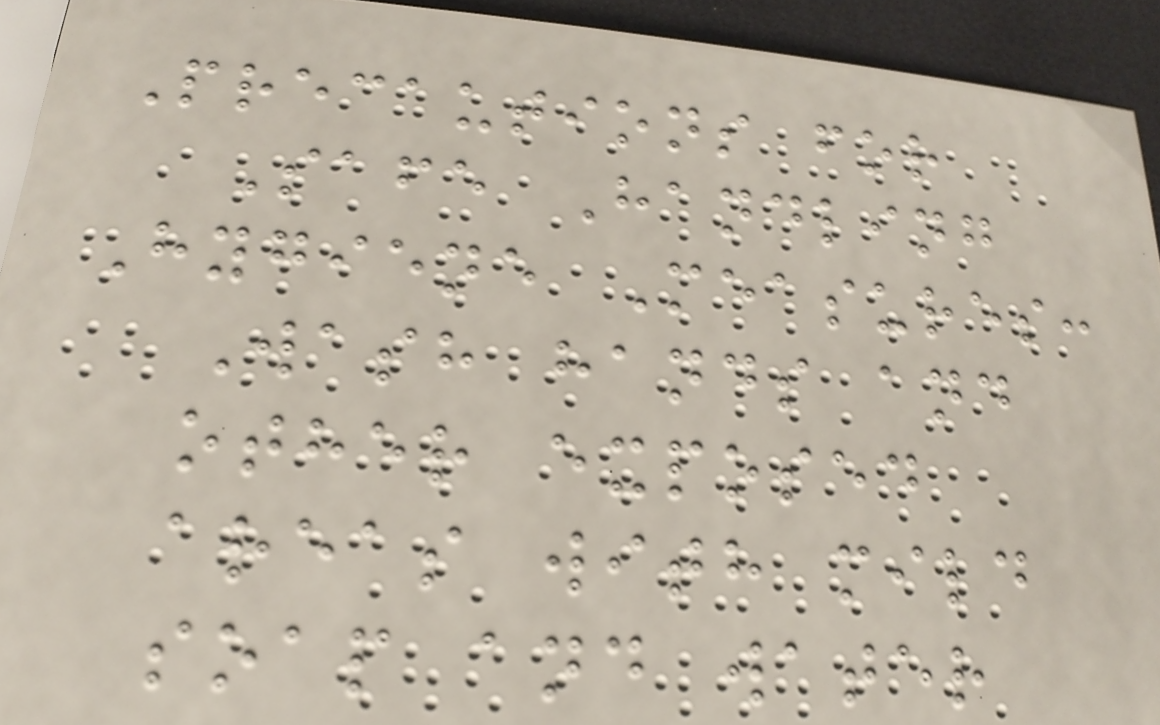Precautions for
Safe Handling
Hygiene Measures:
Wash hands and
other exposed
areas with mild
soap and water
